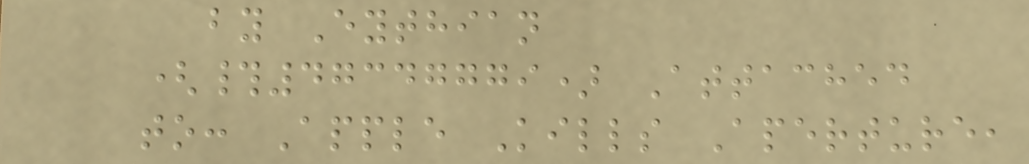by Eythian
(#47347779) Attached
to: Apple Kills Aperture,
